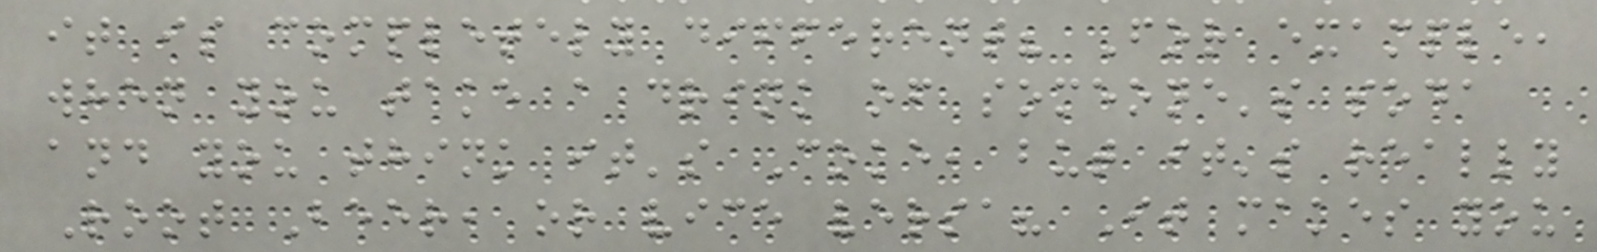it is completely different? For example,
when you take a drink of someone's soda
and you think it's Coke, but it's really
Root Beer, or vice versa? It makes you
